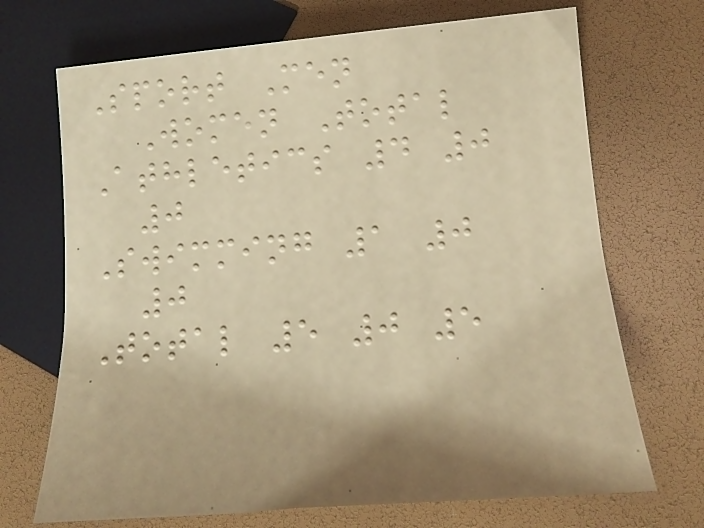Sport Men
Women Total
Athletics 4 0
0
Swimming 1 0
0
Total 5 0 5
